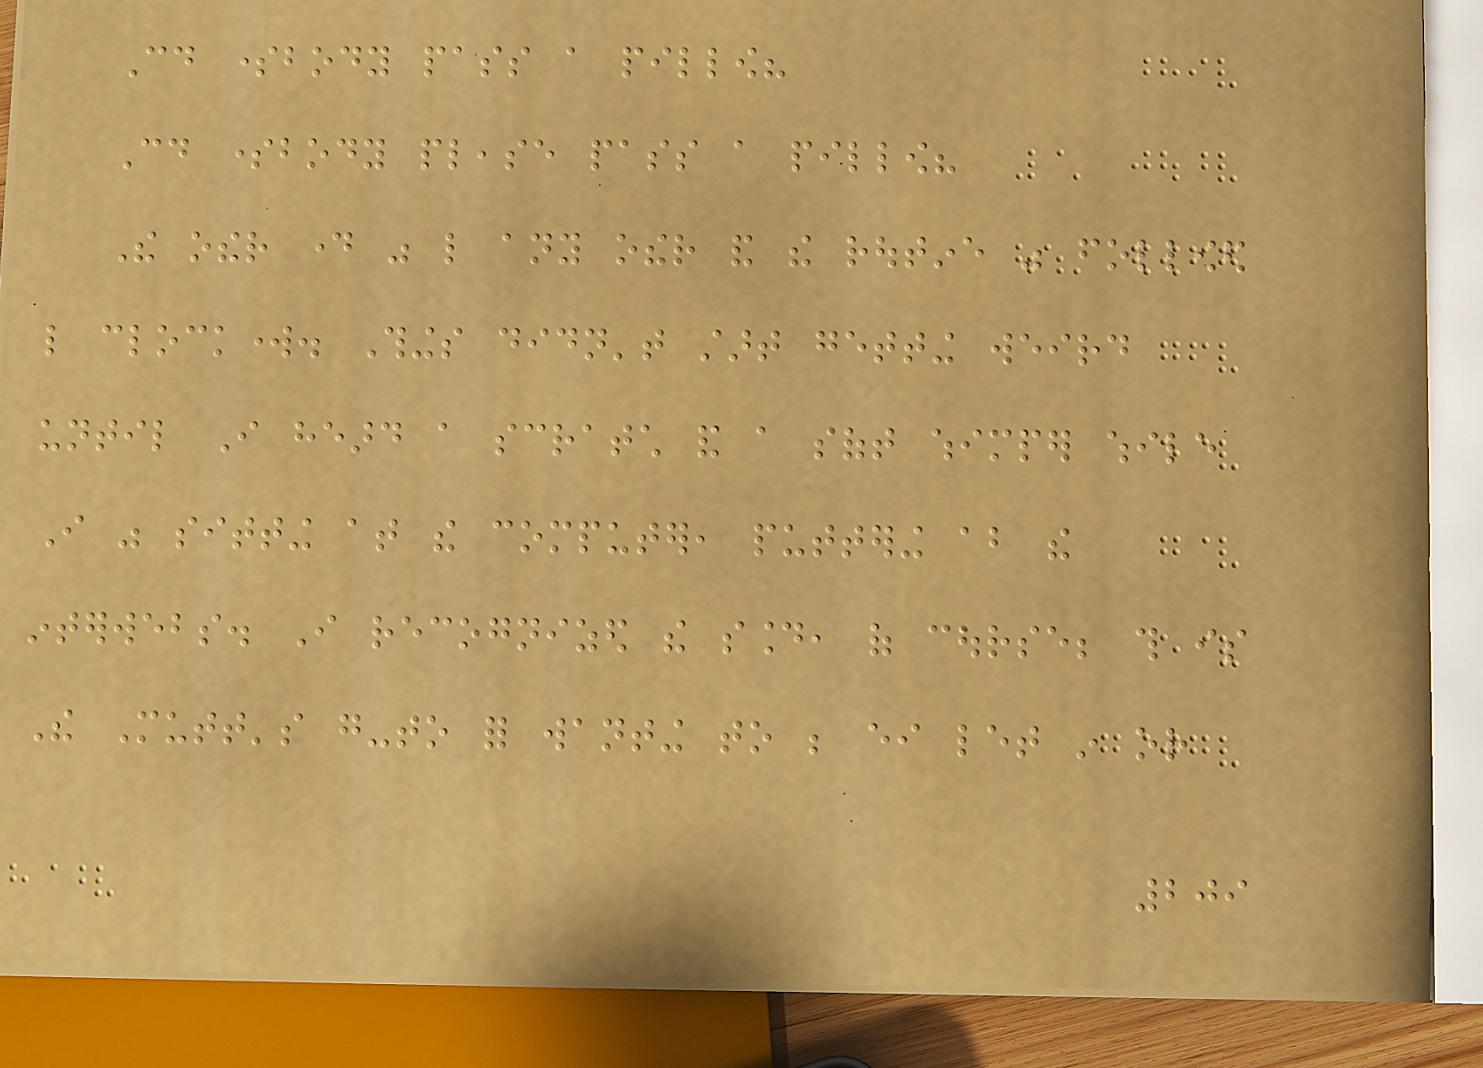Could somebody pass a pillow?
Could somebody please pass a pillow?
The other day was like any other and the routine was followed
like clockwork. Things didn't start getting weird
until I heard a scratch and a soft whimper while
I was sitting at the computer, puttering about the
interwebs. I recognized the sound, of course; this is
The Mutt's go-to for wanting to be either let in or
209
